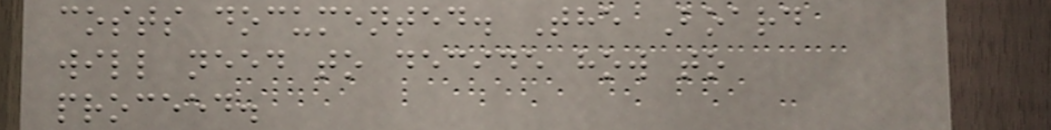costs documented. The Board
will need to decide how to
proceed.
